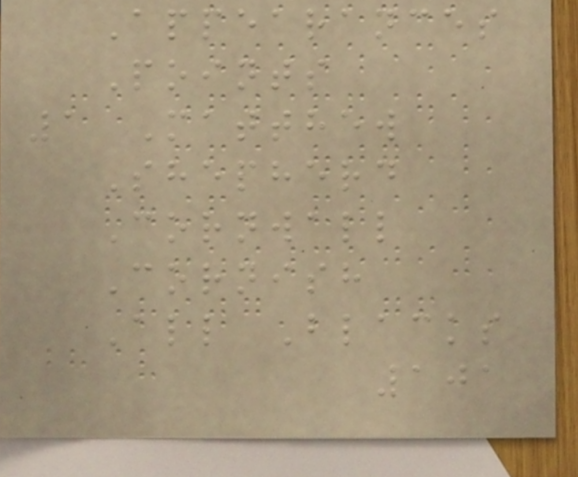Appearances
Points
1 Matthew
Shepherd
Cornwall
Cornish
All Blacks
101
